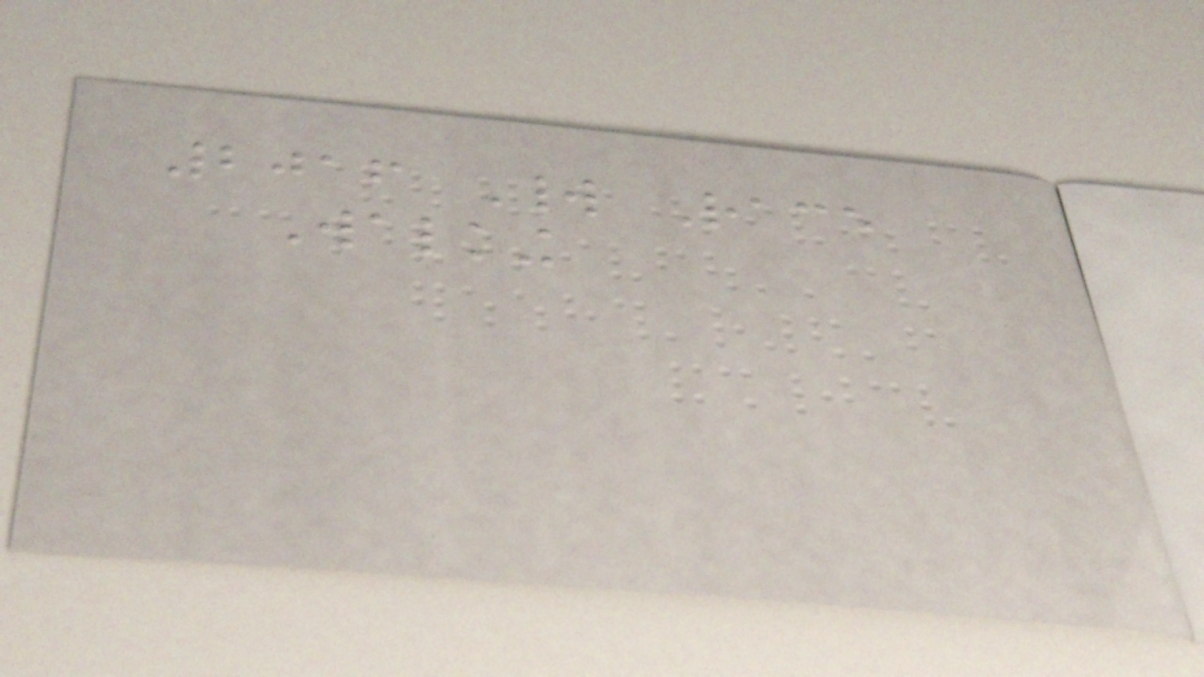2016 World Race
Walking
